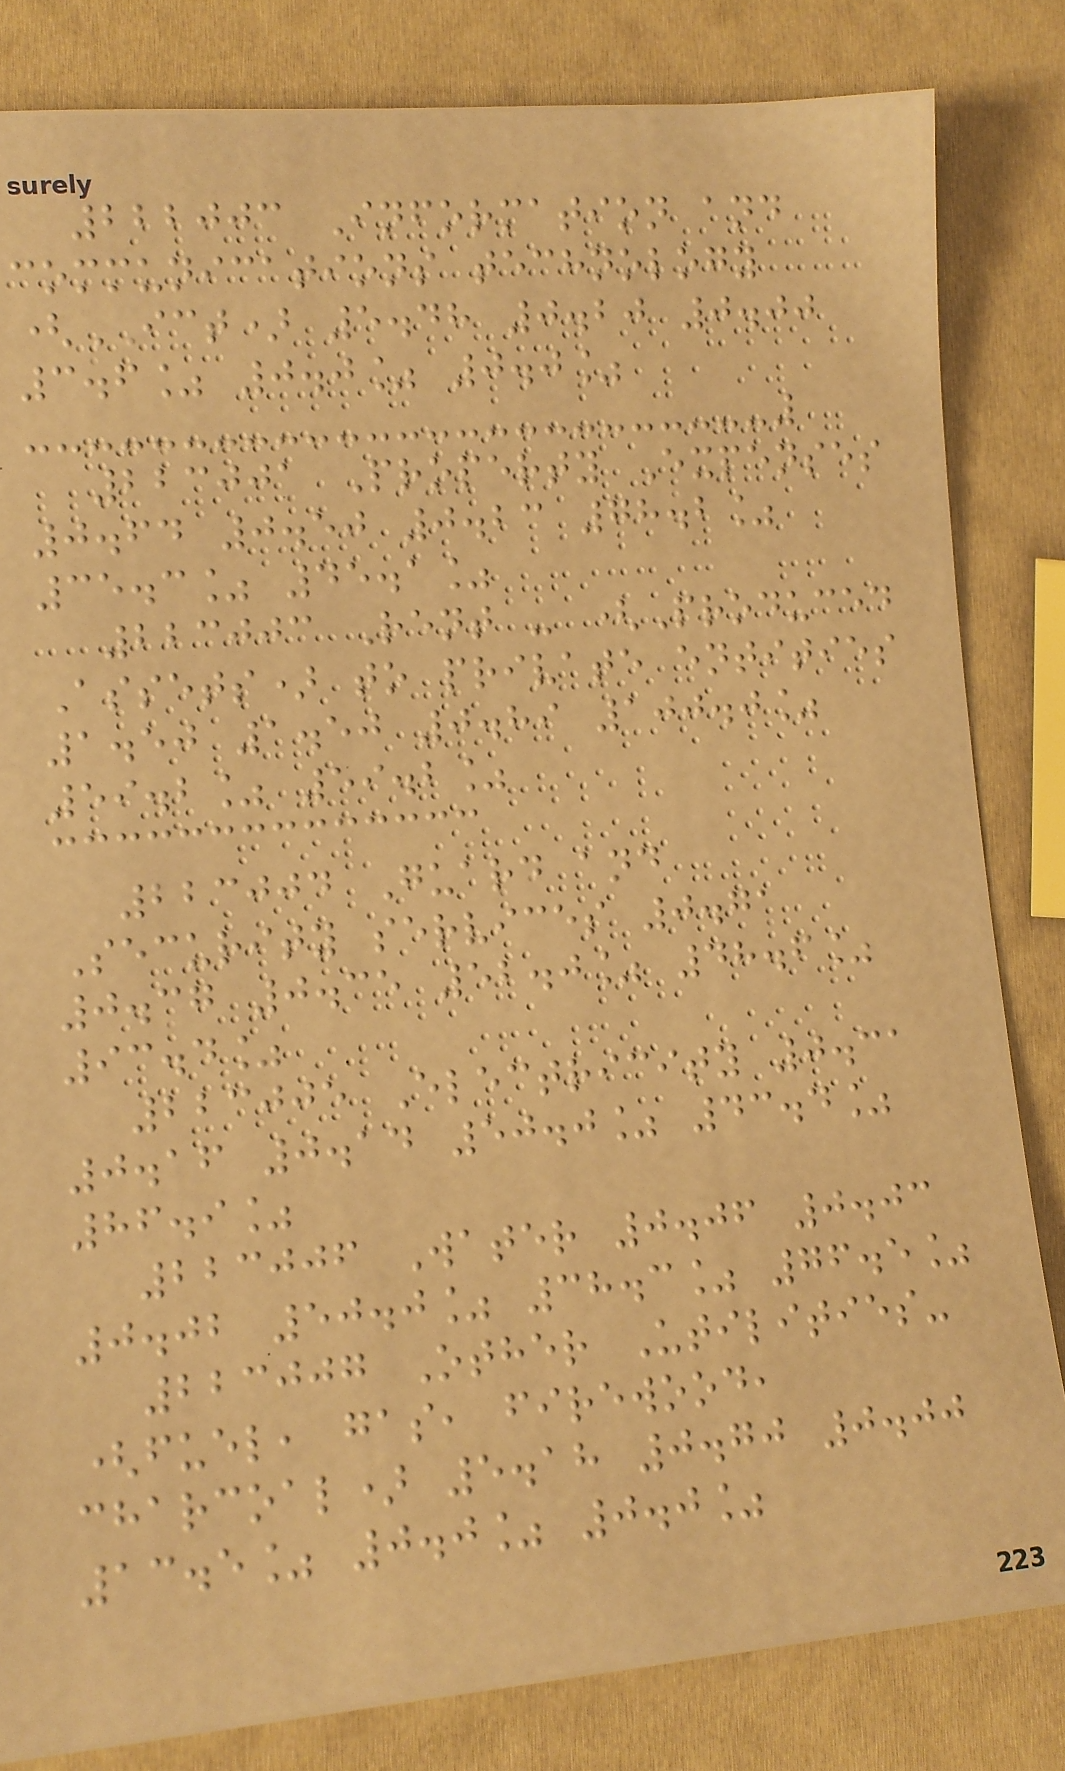222003 Information and
communications technology
(ICT) 5.48 0.20 0.00
3.6% 0.0% 0.0%
223001 Property Expenses
0.64 0.50 0.23 78.2%
35.3% 45.1%
223003 Rent - (Produced
Assets) to private entities
1.50 1.50 0.89 100.0%
59.2% 59.2%
223004 Guard and
Security services 0.71
0.37 0.35 52.0% 48.6%
93.4%
223005 Electricity 0.31
0.16 0.14 50.0% 43.4%
86.9%
223006 Water 0.06 0.03
0.02 50.0% 38.3% 76.5%
223007 Other Utilities-
(fuel, gas, firewood,
charcoal) 5.18 0.70 0.00
13.5% 0.0% 0.0%
